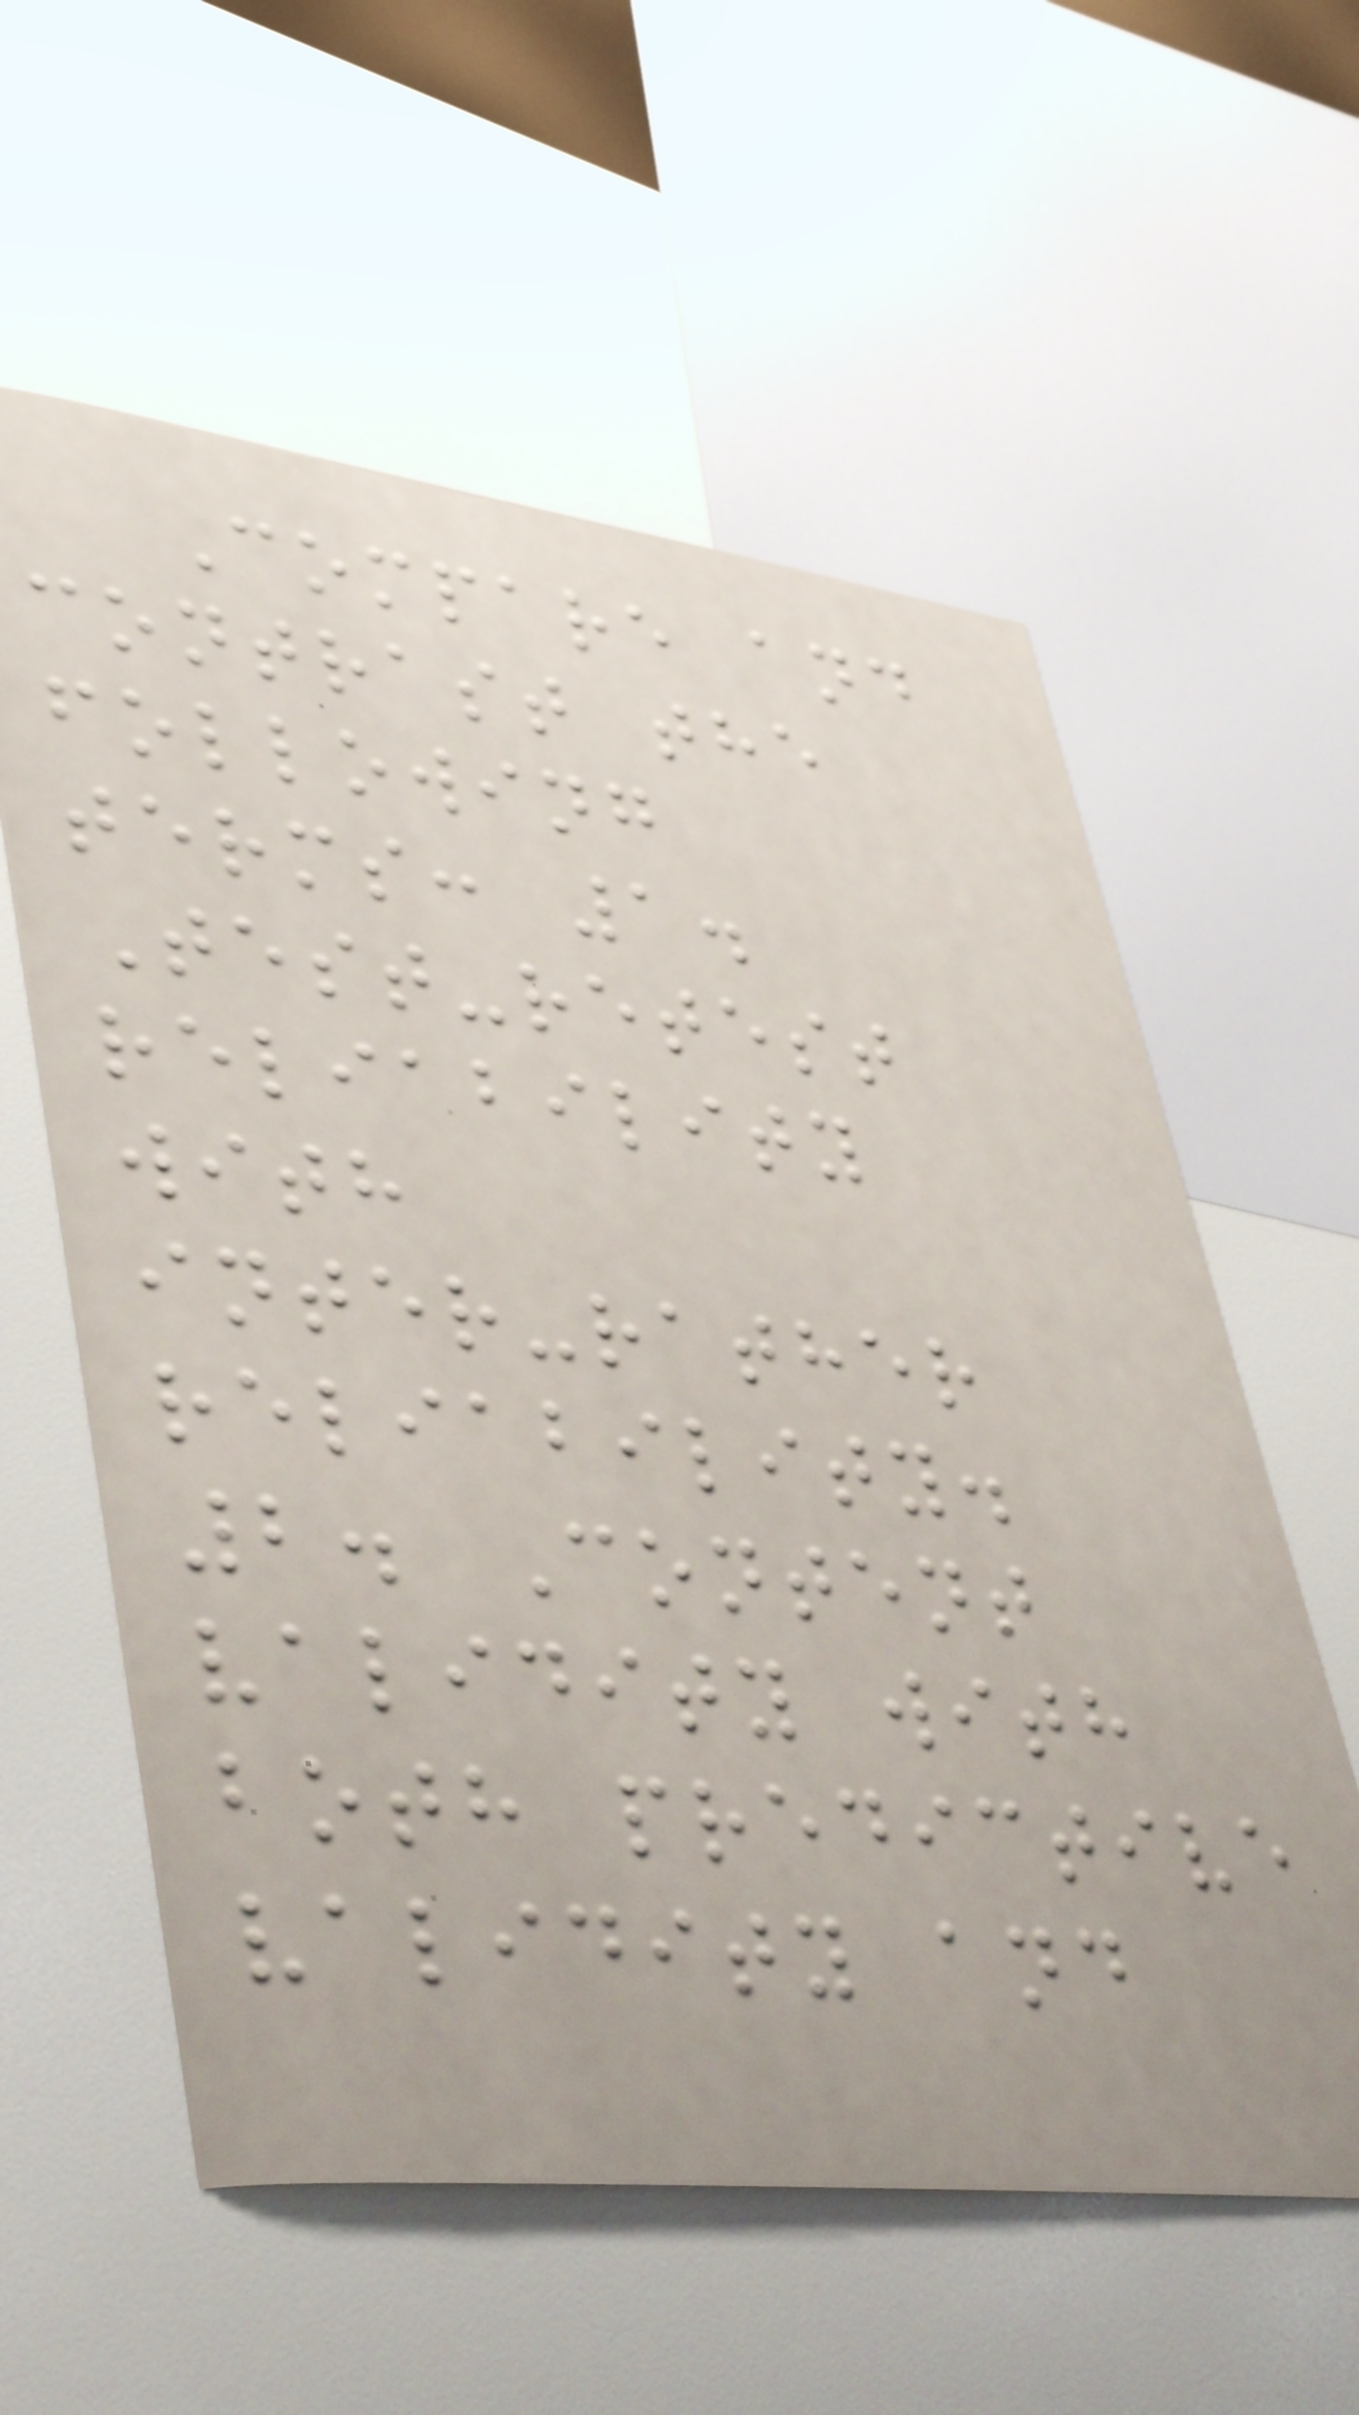Compare and
contrast the
following
terms: 1.
Test-retest
reliability
with
inter-rather
reliability.
2. Content
validity with
both predictive
validity and
